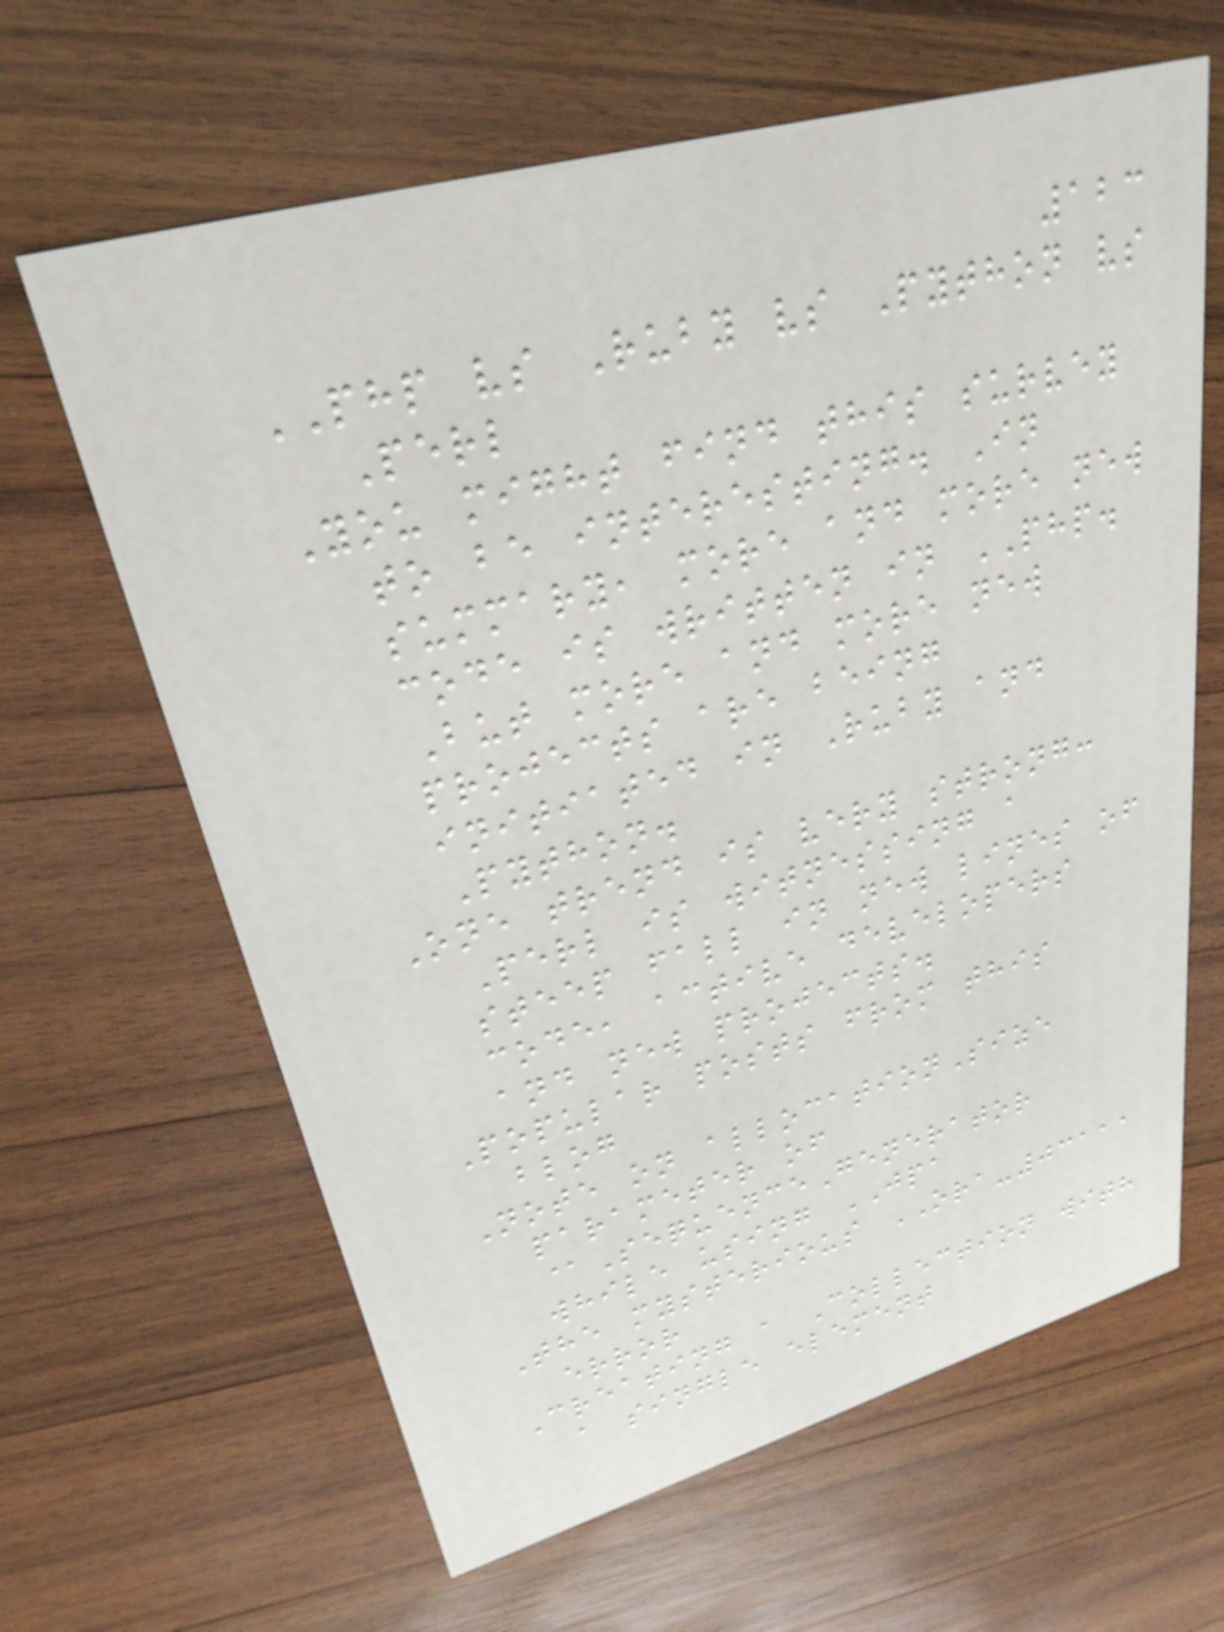123
PHP vs Ruby vs Python vs
Perl
You might find this survey
to be interesting. In
summary, more and more new
code is written in PHP.
But more and more new
projects are being
initiated in Ruby and
Python.
One trend is very strong:
Perl is witnessing a
steep fall in new lines of
code, active developers
and new projects.
Popular posts from this
blog
Note on allocationSize
parameter of
@SequenceGenerator
while using JPA
The mysterious ORA-03111
error
Creating a Collection with
a single element
